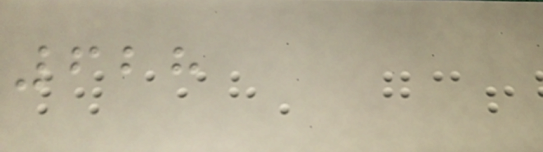628
